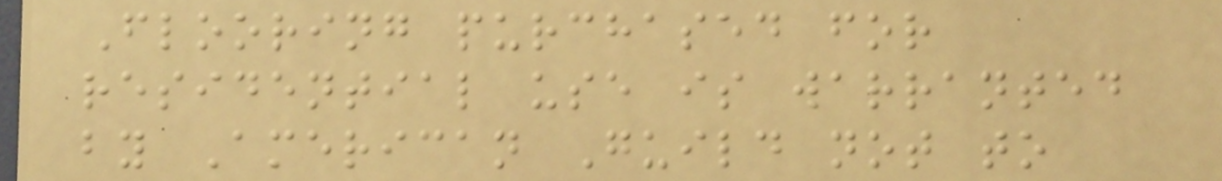Flooring purchased for
residential use is warranted
by American Guild not to
